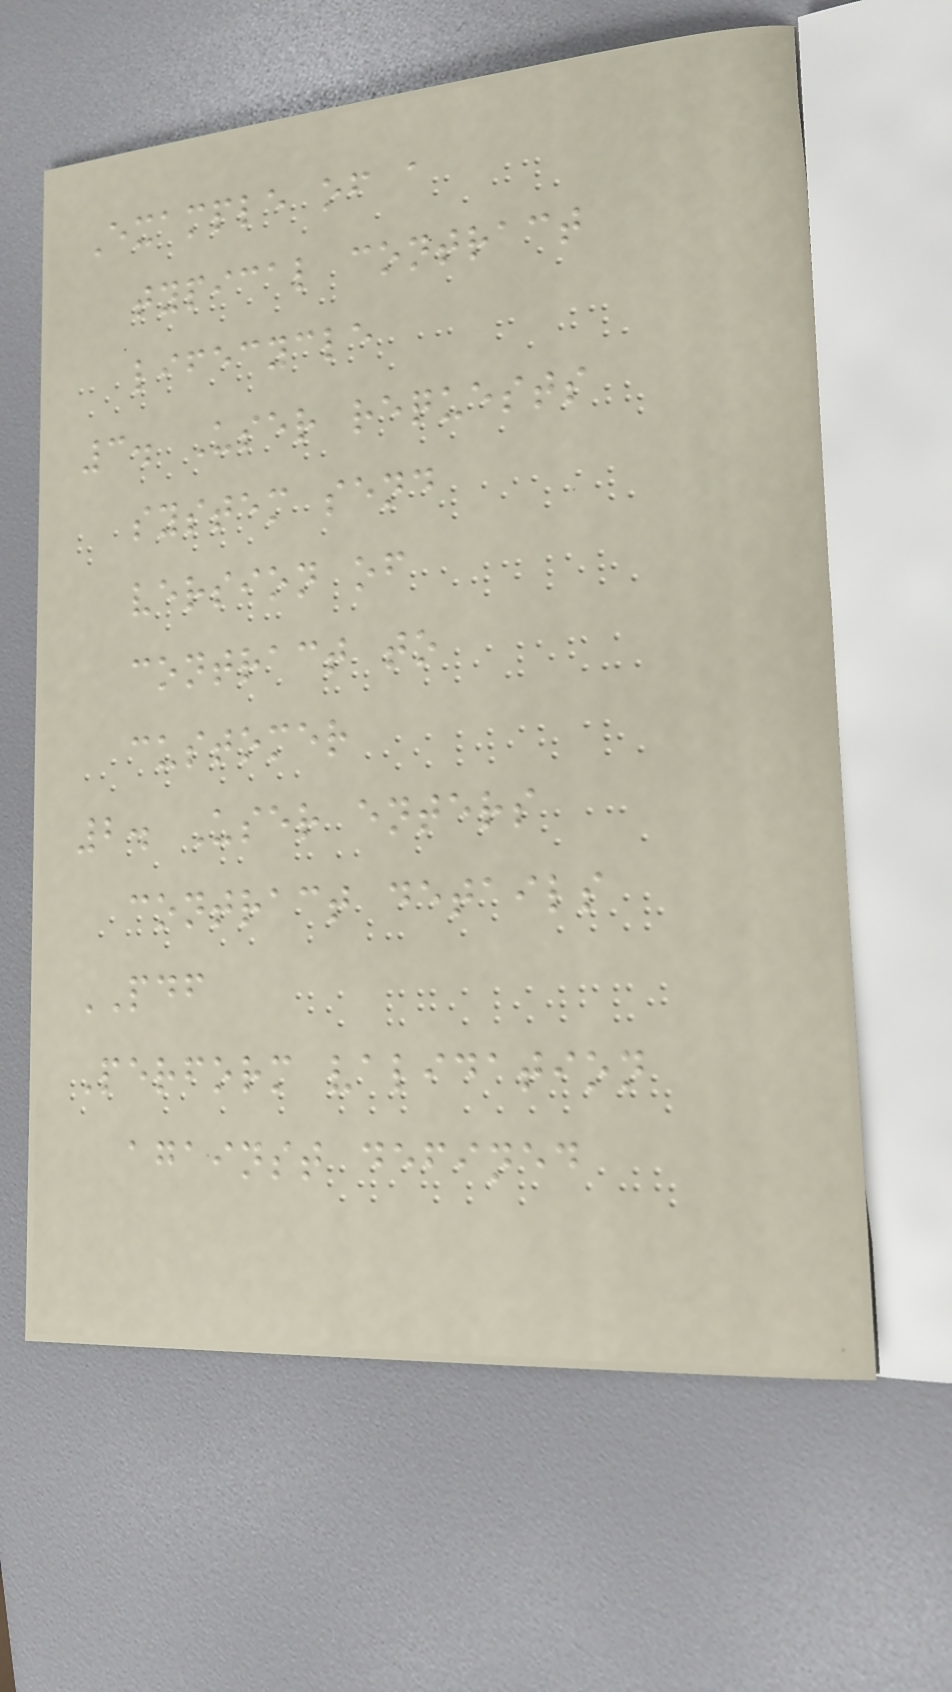Example of a
typical contract
lifecycle
3. User requests
system send
version of
contract to
customer
2. User enters
contract details
PDF
Perform validation
against defined
